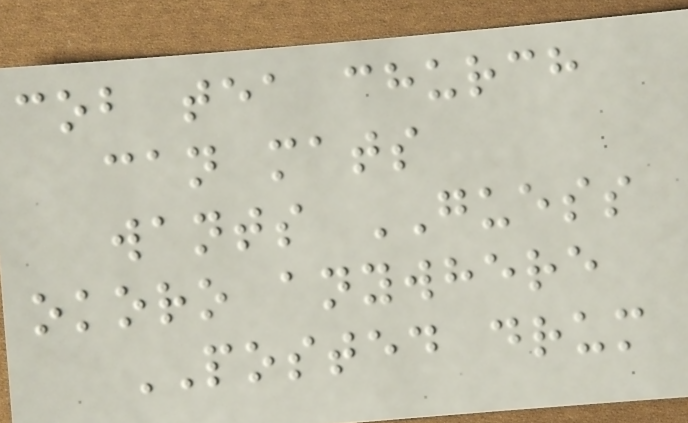cob tea church
can mats
wants GUESS
okoro anywhere
POSTED drum
